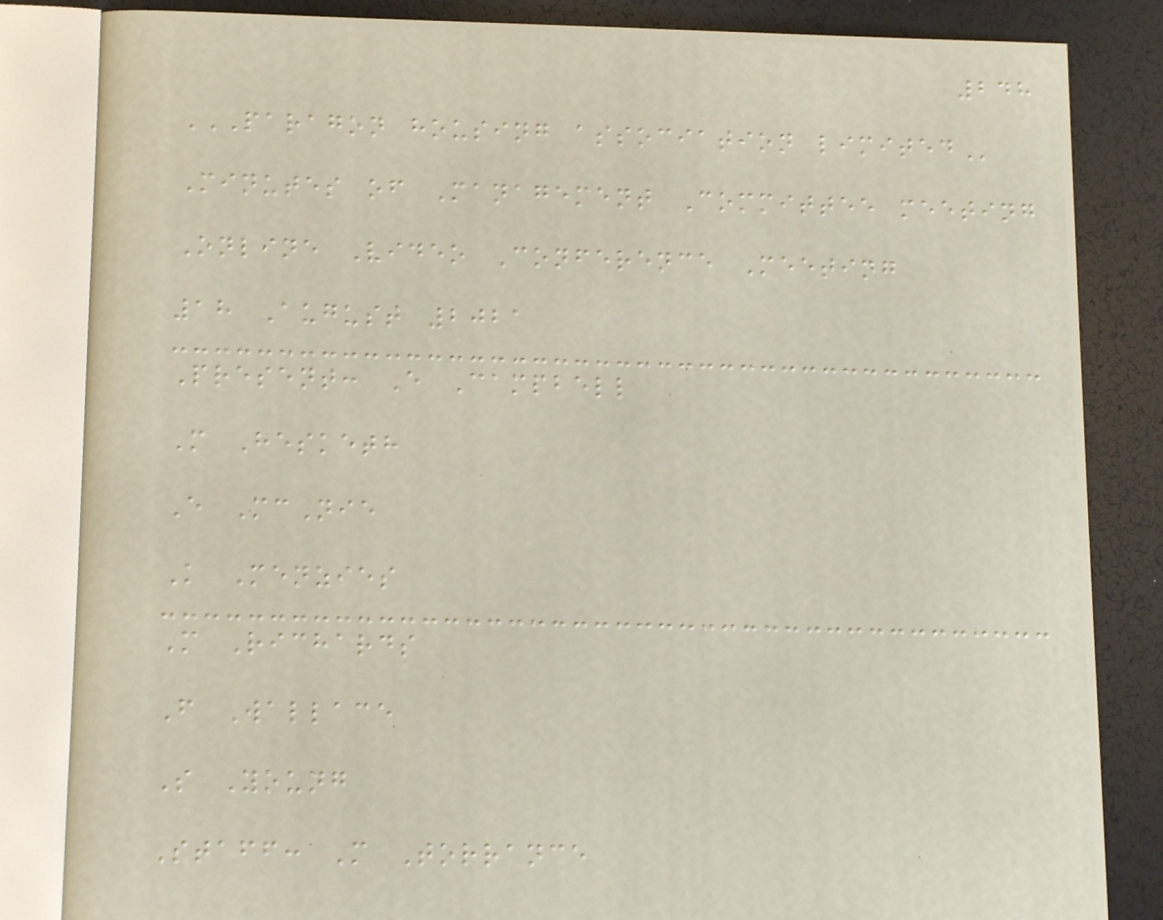248
PARAGON HOUSING ASSOCIATION LIMITED
Minutes of Management Committee meeting
Online Video Conference Meeting
18 August 2021
Present: E Campbell
M Hesketh
E McNie
K Menzies
M Richards
F Wallace
S Young
Staff: M Torrance
